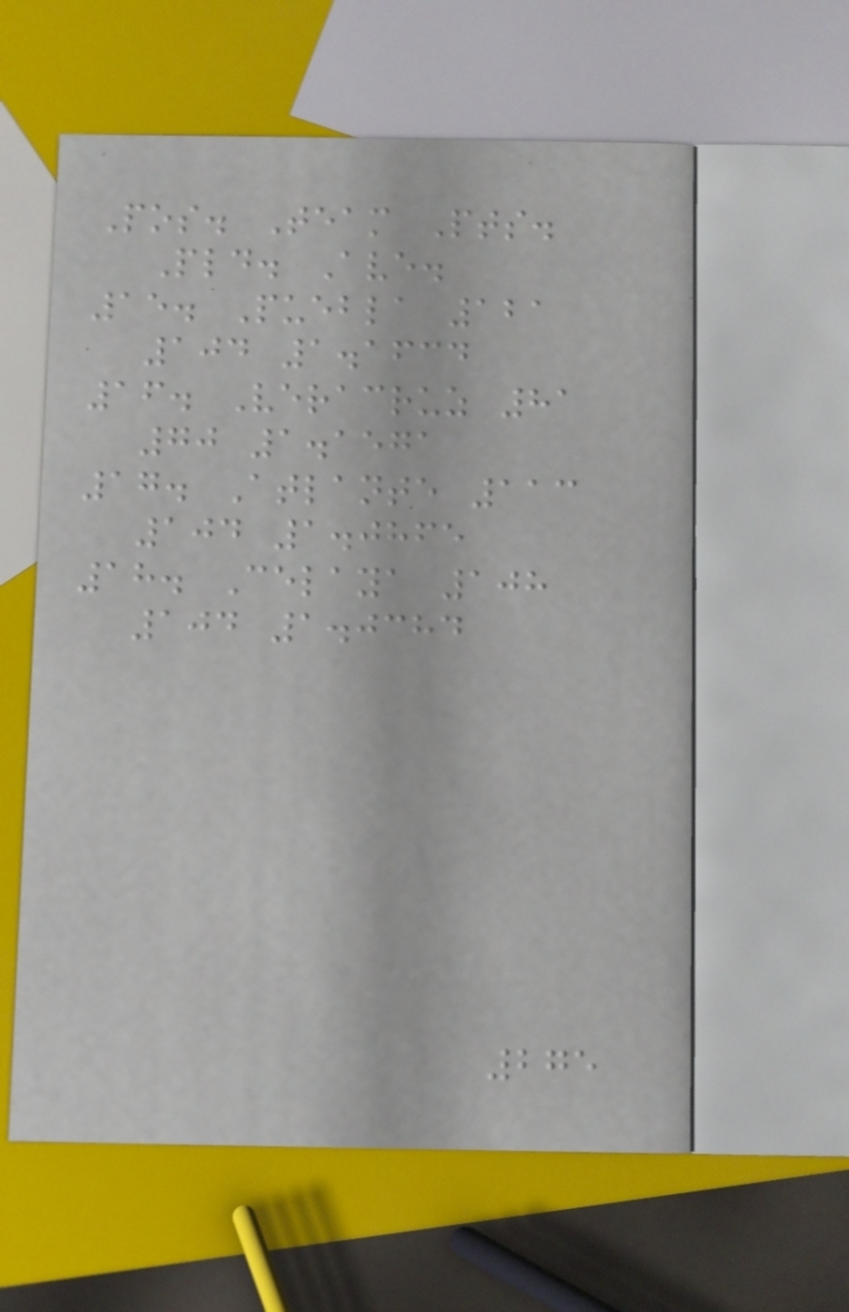Pos. Team Pts.
Pld. Ave.
15. Puebla 121
104 1.1634
16. Veracruz 81
70 1.1571
17. Atlante 113
104 1.0865
18. Celaya 108
104 1.0384
275
